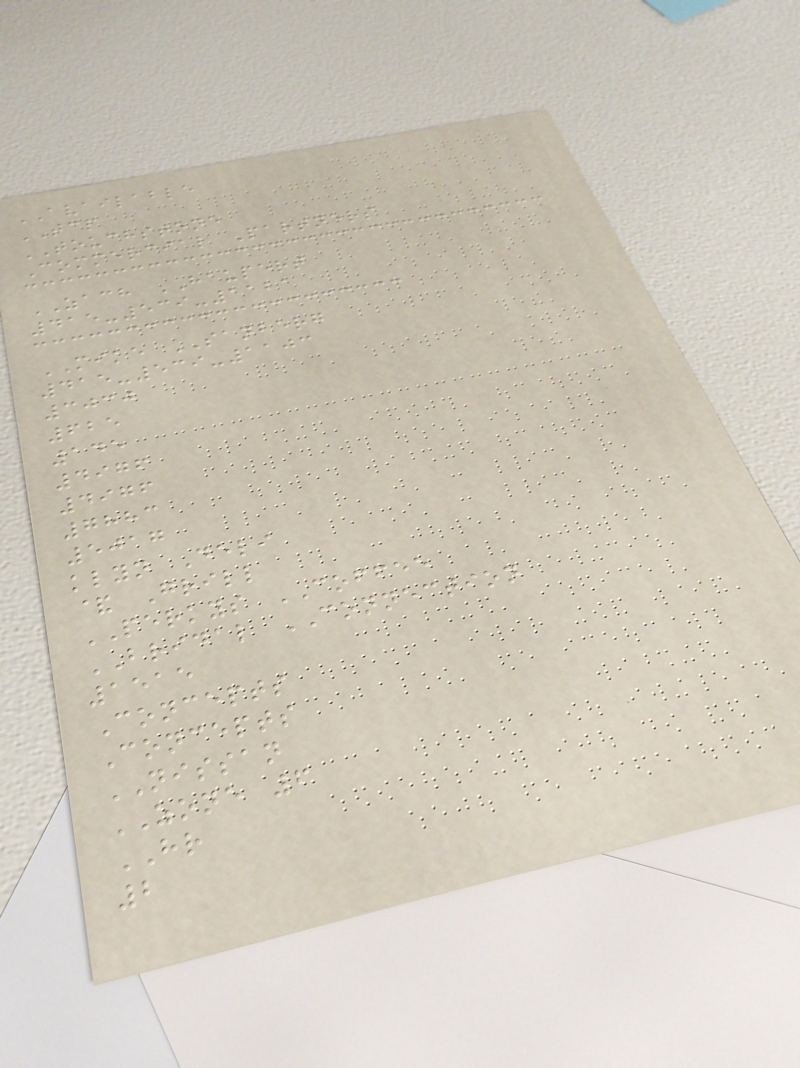AVAILABLE
TCP
TOUCHSTONE
Commercial Partners
ZACH HAUPERT
415-539-1121
MIKE SANBERG
415-539-1103
3030
625
145
4976
4976
7883
5017
klyn Deli
& Grill
PERKYS COFFEE
BRIDAL CONNECTION
1515
Concepts
Concepts
NISSAN
ZONE 6
HR
2
